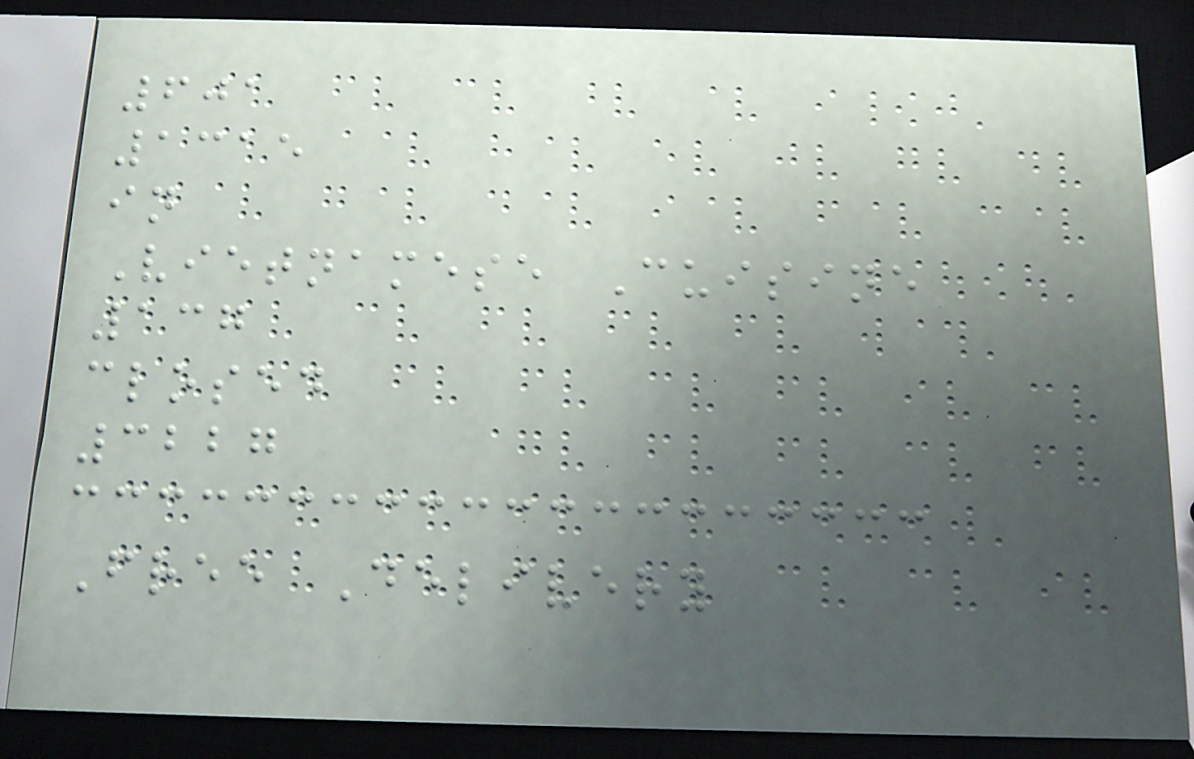601
1315
in
Vietnamese Cuisine
137
closed
3227
Free Delivery
